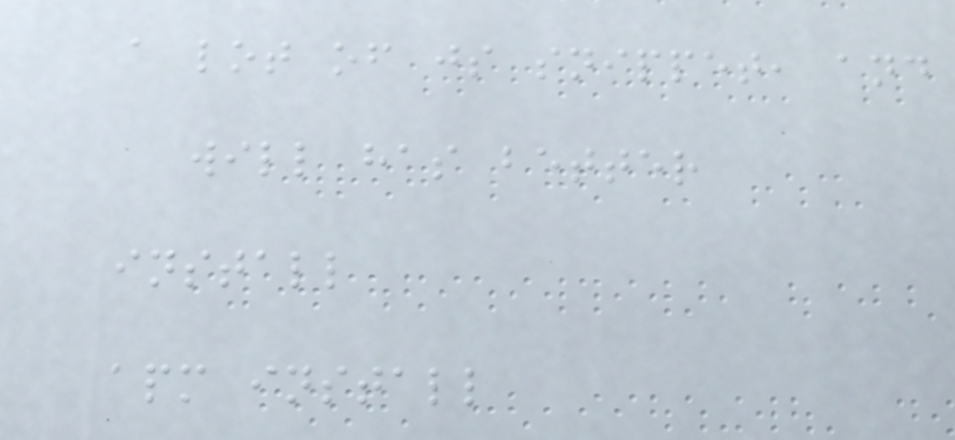a lot of js snippet, and
will has better
install
apm install
